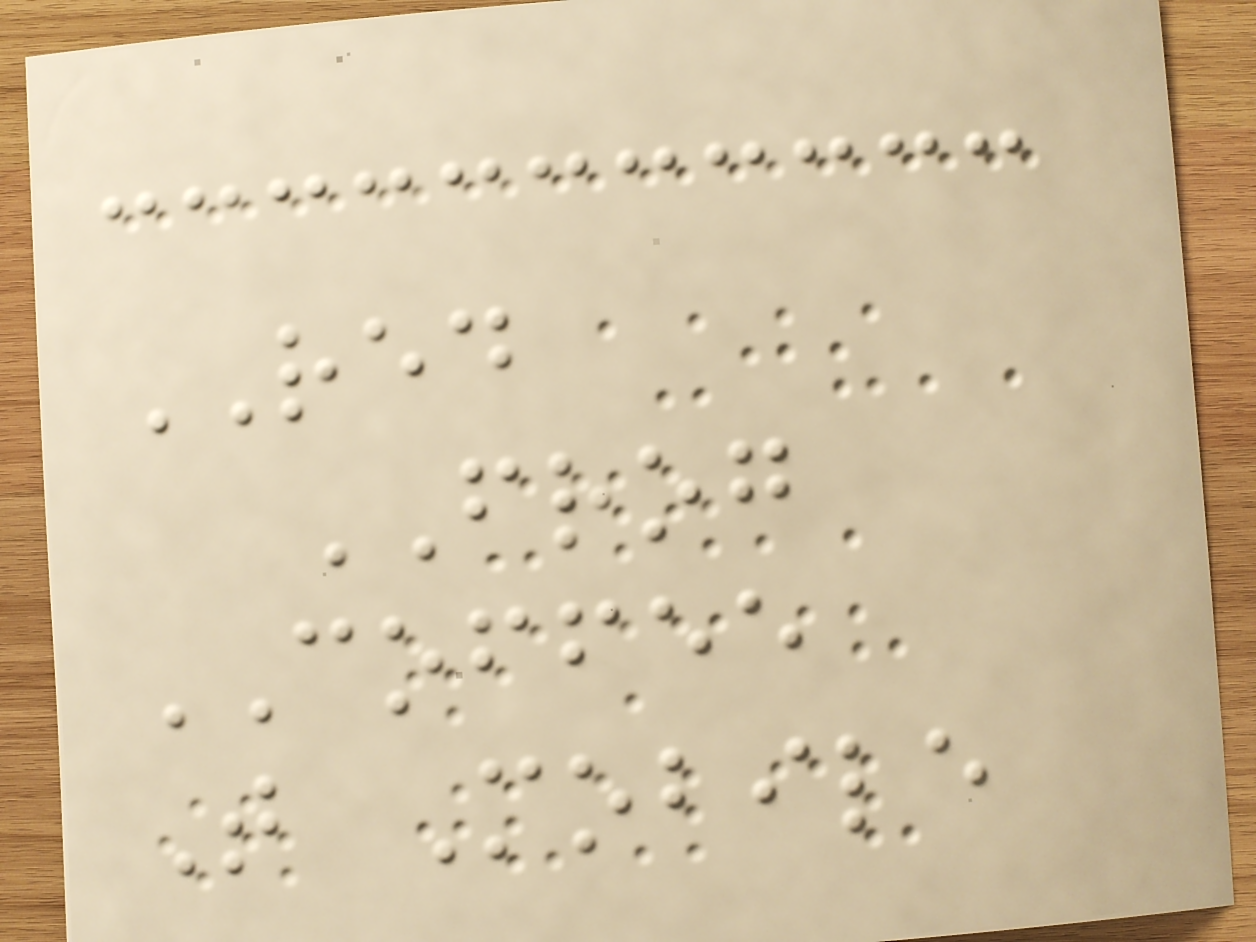RED
FROG
COFFEE
T Mobile
